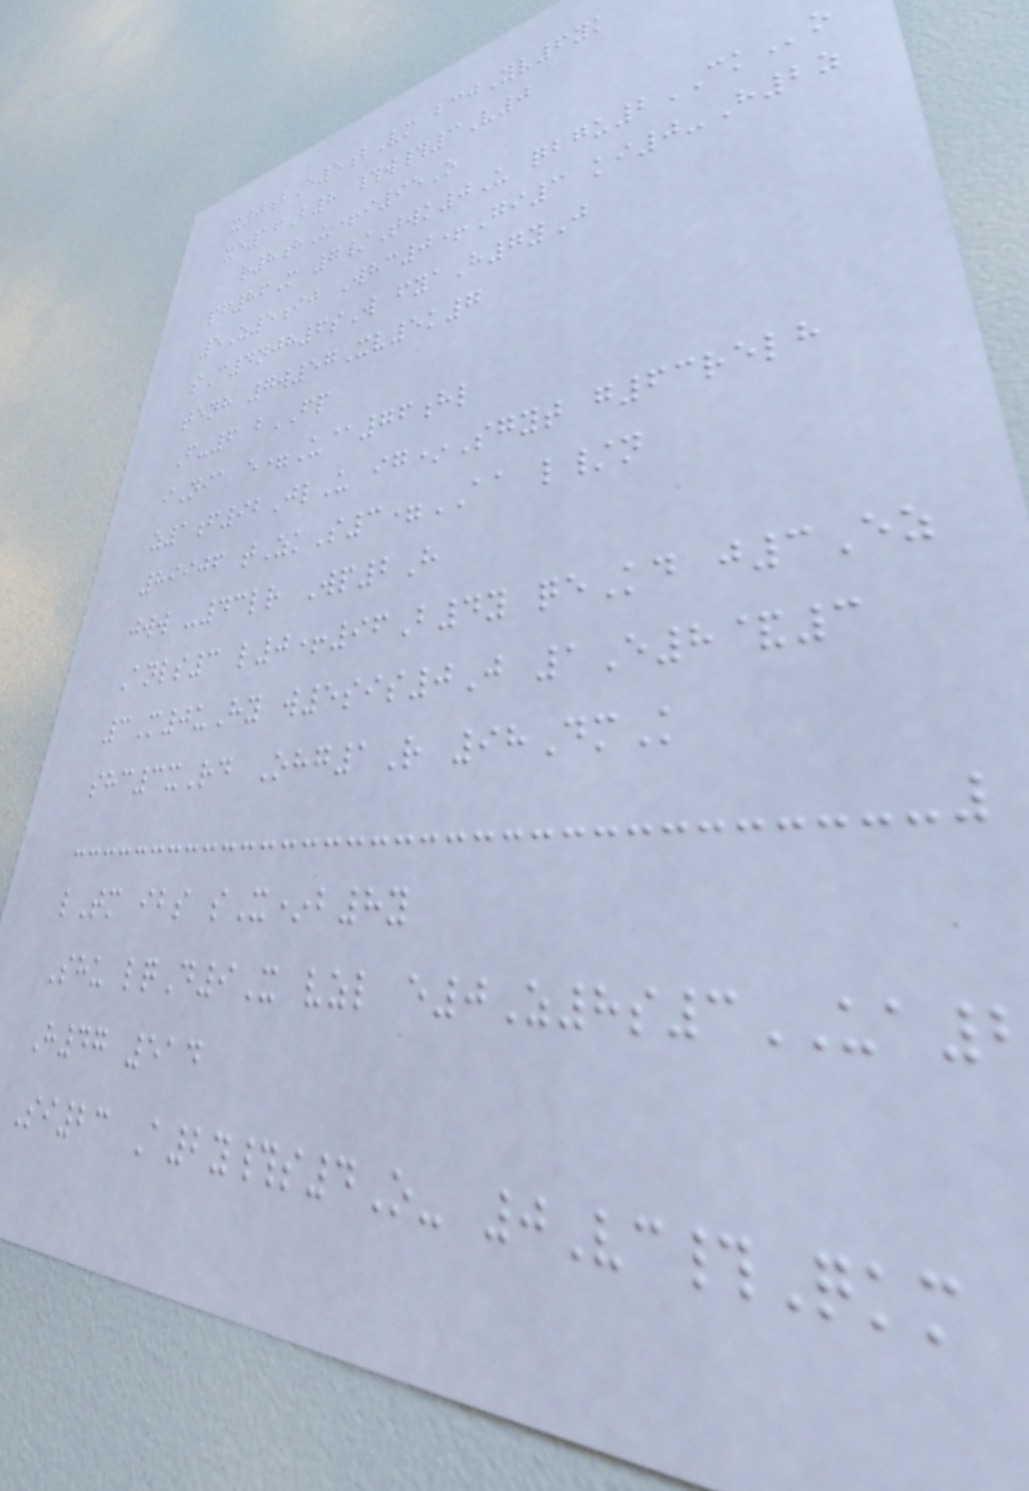x0bE5bVm bcjYv6yk
xe16B8 #w#3V0
r8hU+i95O
pf86M 7/Twk0U qbgu2CKo
5Z5ij Whc0+Gi3 ki0-H2z
sC4njh6sW fyaH7yJ
tenh 7w57Xv5k7
F-6 bFP
iNia e=U@76hl
z1f92JlU ig*Sgyt g63relh
89906 tZkS3=AA l/n
jww -43lr Wp2H
Anls3 l0+96B4y qeKd j3Ez
3M0uHy w5sis0J 1E8&3
shc3xRd Ohg1R 98DmK
lTm ibs sX*b8y
Shu lqD9X vzl e0Z8s3UA2
H47 514
Si23 A2y#s4O- 0Vc#Qkm
